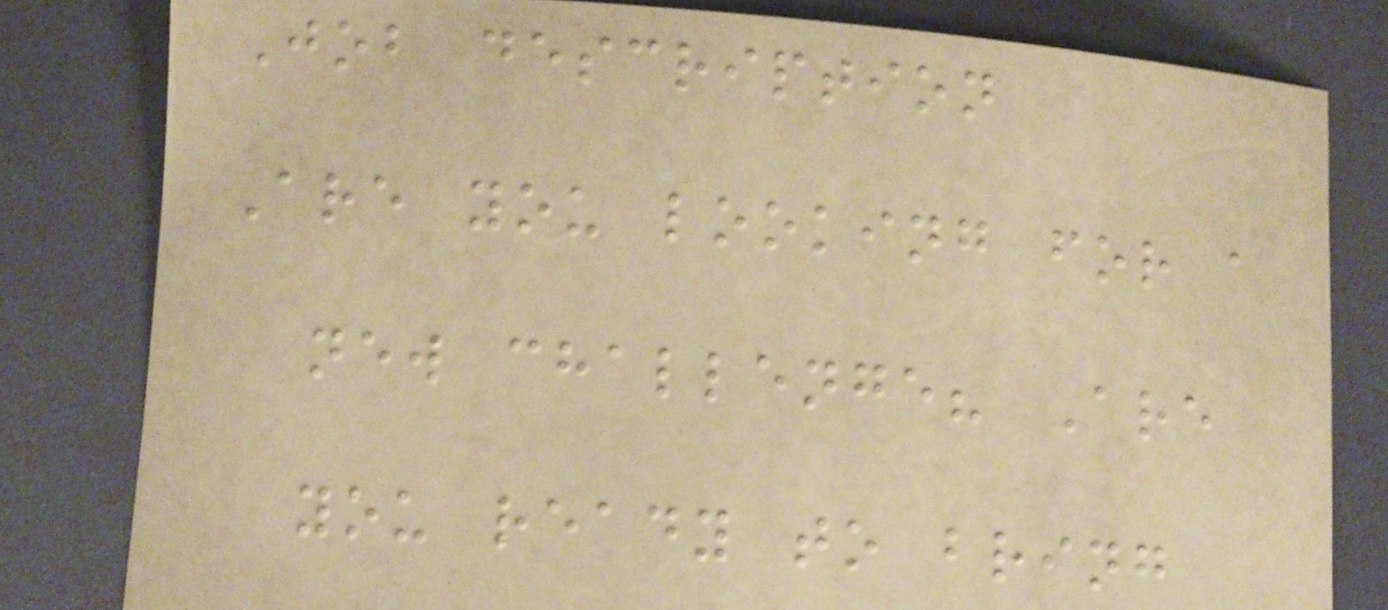Job description
Are you looking for a
new challenge? Are
you ready to bring
